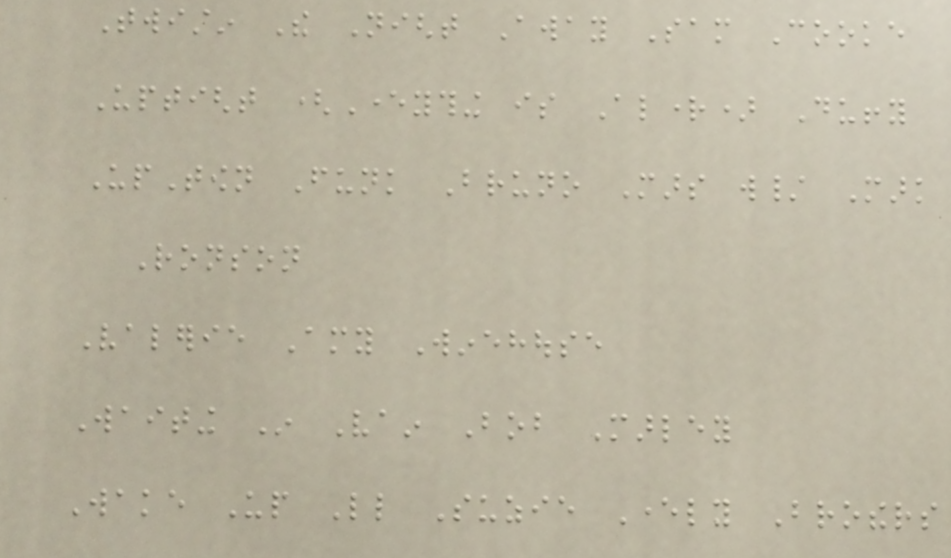Twistin The Night Away Sam Cooke
Uptight (Everything is Alright) Duffy
UpTown Funk Bruno Mars w/ Mark
Ronson
Valerie Amy Winehouse
Waiting In Vain Bob Marley
Wake Up Little Suzie Everly Brothers
